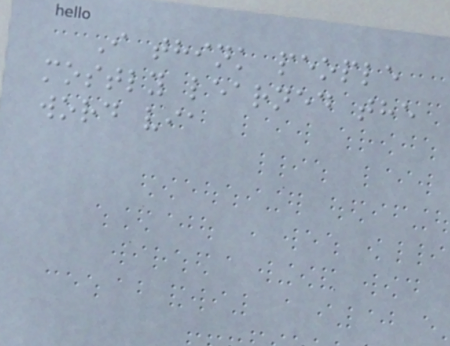I think people
mostly learned the
word via
